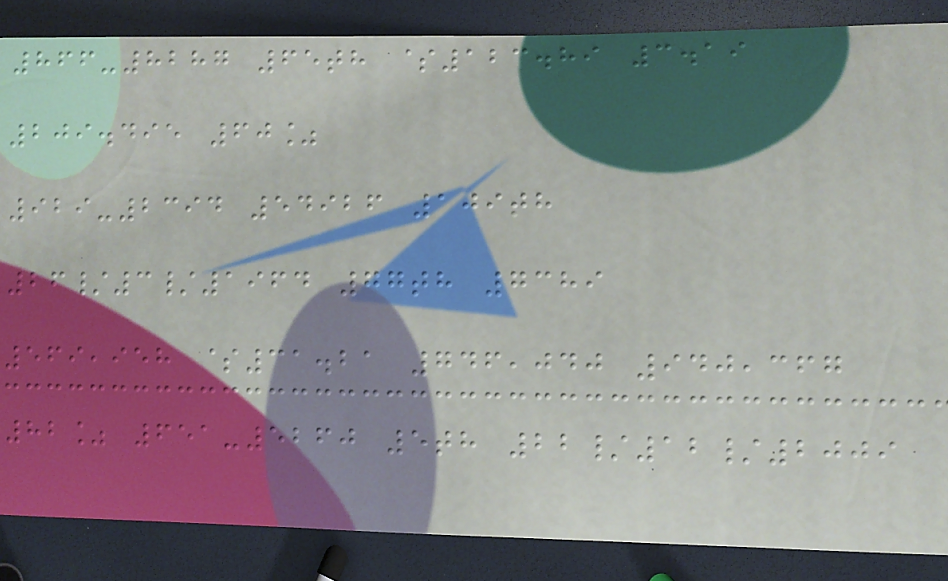866-8287 65th $123.89 3.19
209.495 60%
929-2394 54926 109th
26/3/1964 77th 7389
569,958 $31.21 746,040 940,367
82% 651-5260 5th 22/12/2009
